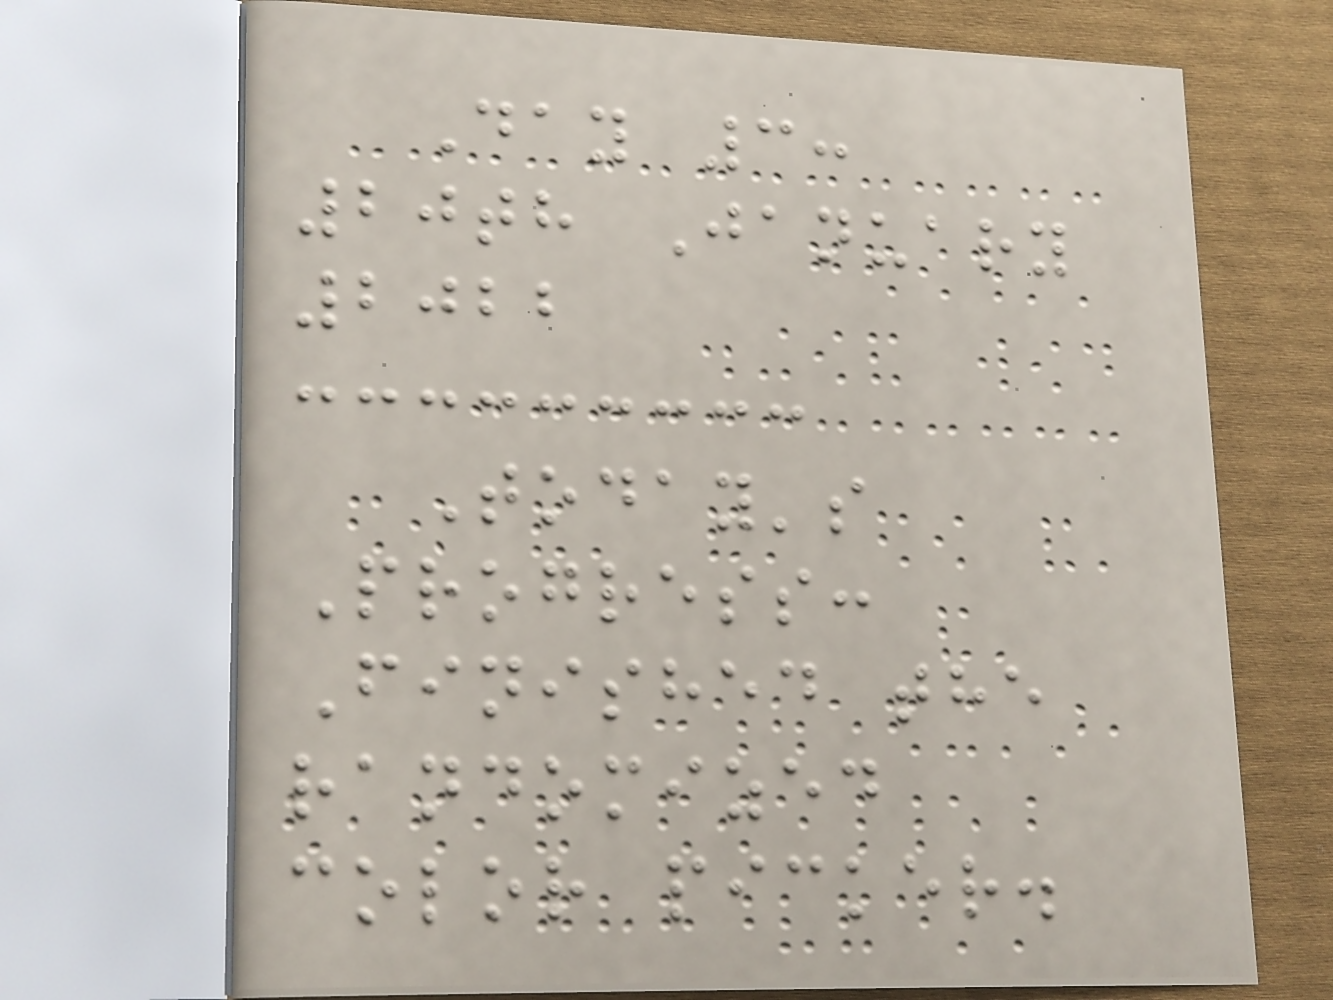Day 3:
20th January
2022
Today's
Progress:
Finished the
randomized
color picker.
